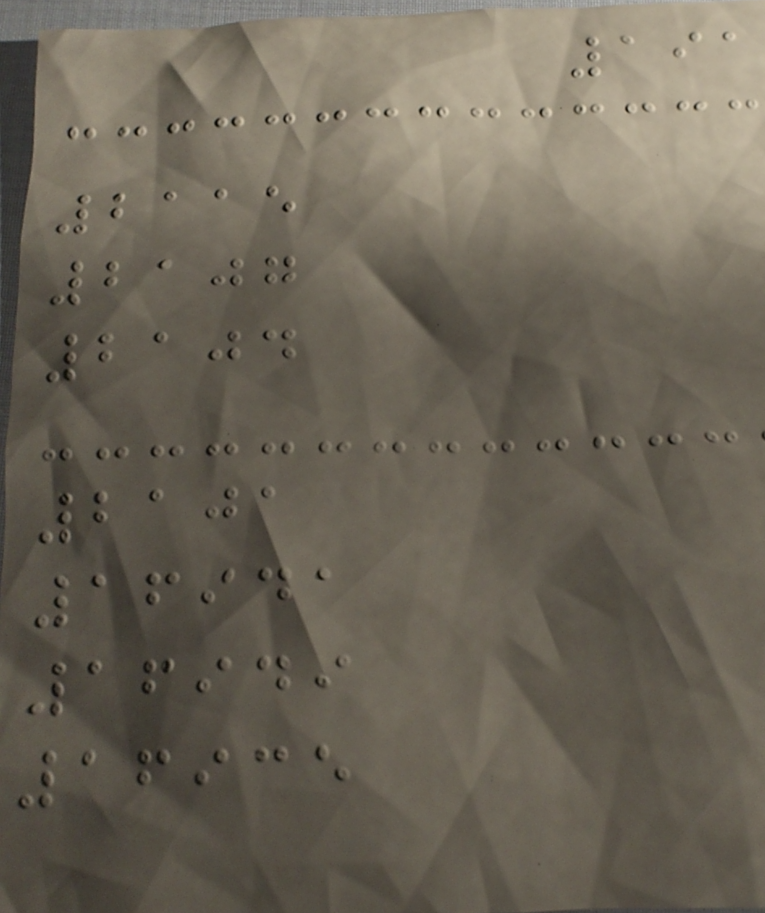191
2115
2107
2104
2101
16941
16949
16935
